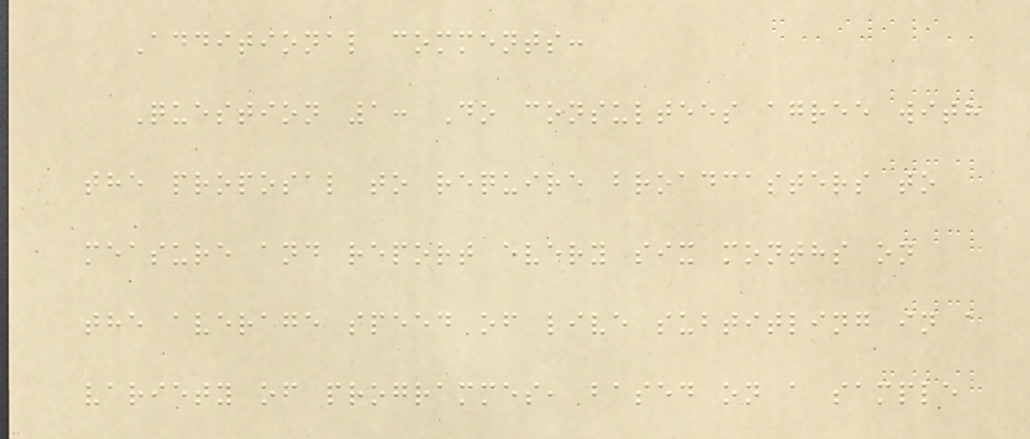Additional comments:
Question 1: Do consultees agree with
the proposal to require broadcasters to
measure and report every six months on
the average speed of live subtitling in a
variety of programmes, based on a sample
